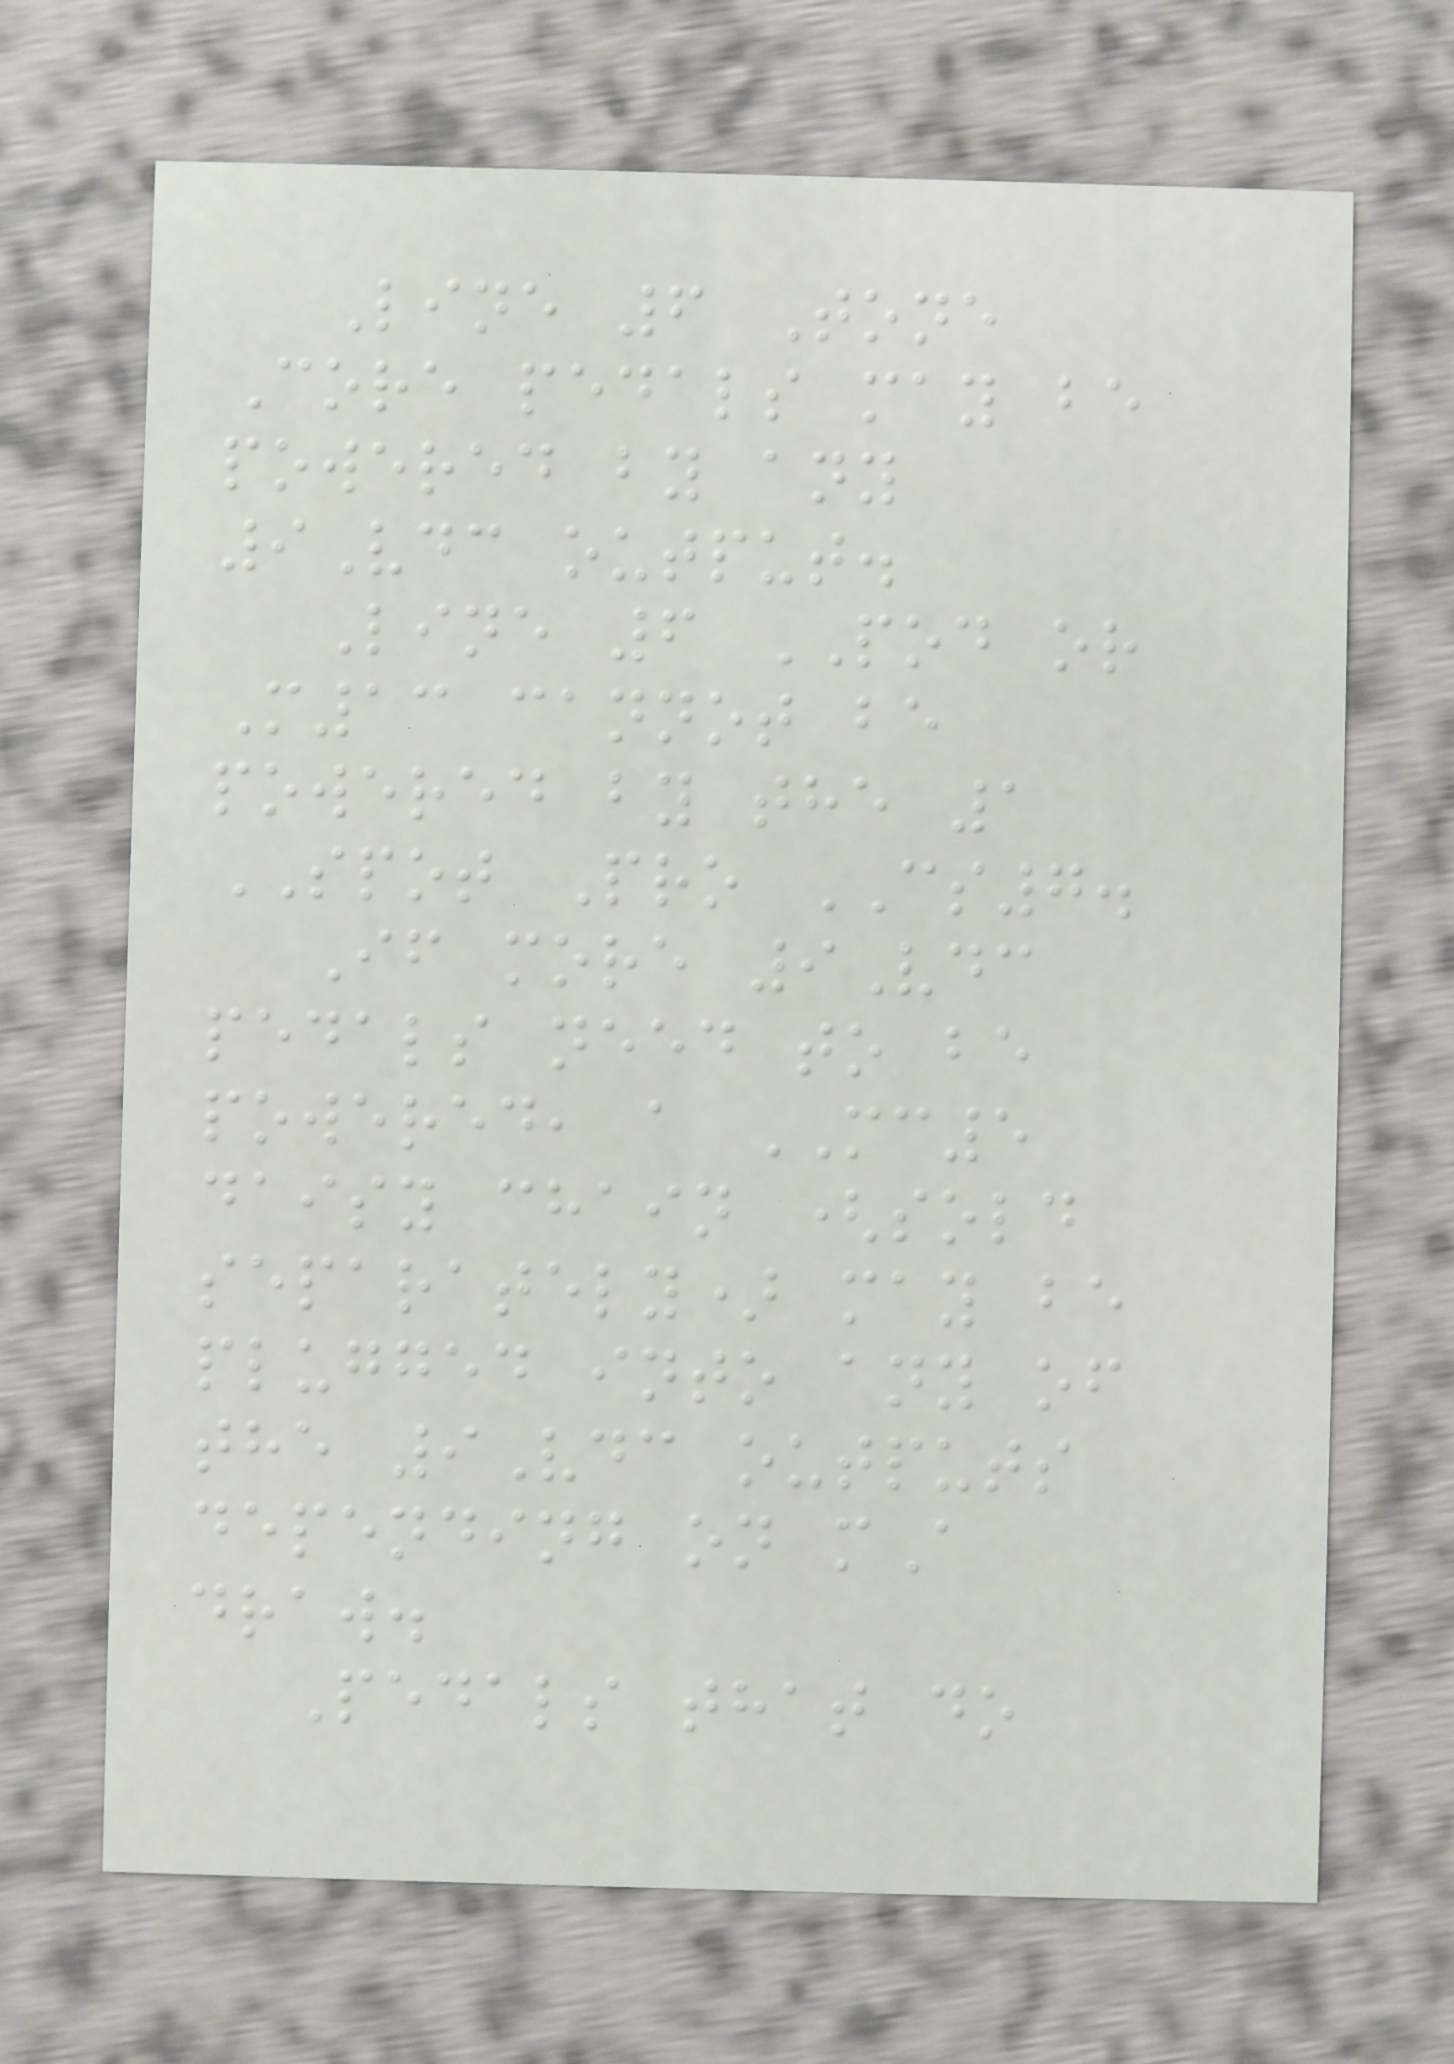Line 6 Tone
Core pedals may be
powered by any
9Vdc output.
Line 6 POD or
M13 cannot be
powered by the 1
SPOT Pro CS7.
If more 9Vdc
pedals need to be
powered, a MC5
daisy chain (sold
separately) may be
plugged into any of
the 9Vdc outputs
depending on mA
draw.
Pedals that do
